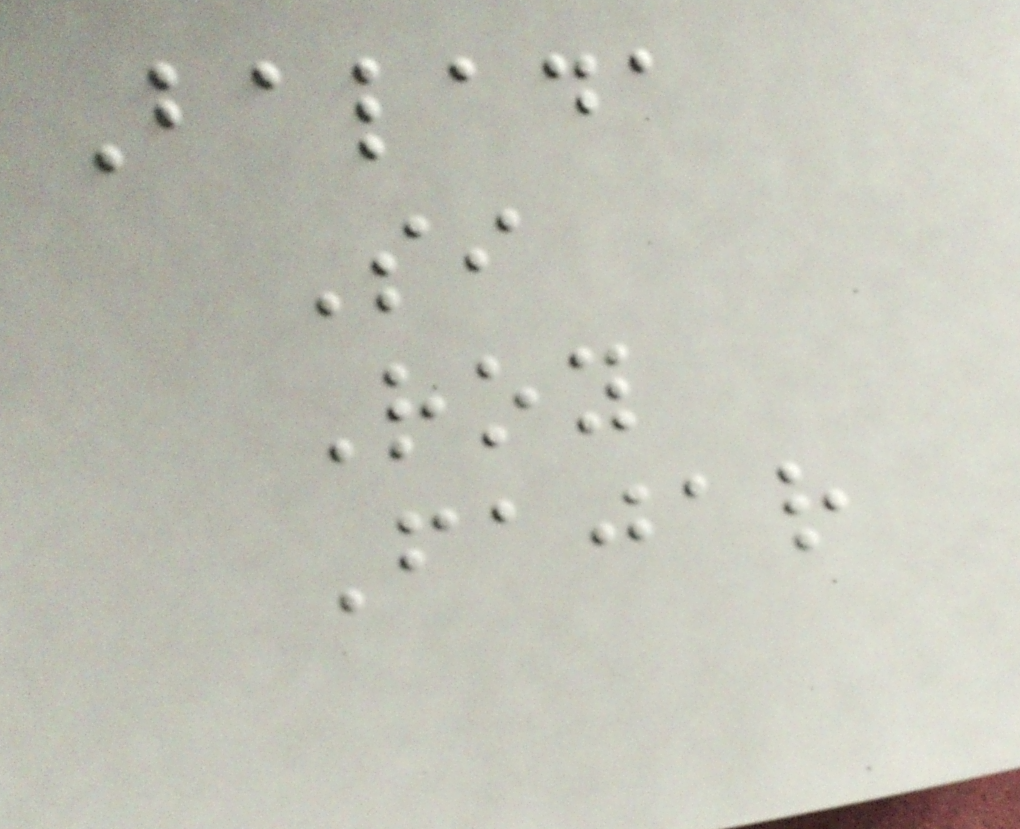Balada
Si
Roy
Fajar
